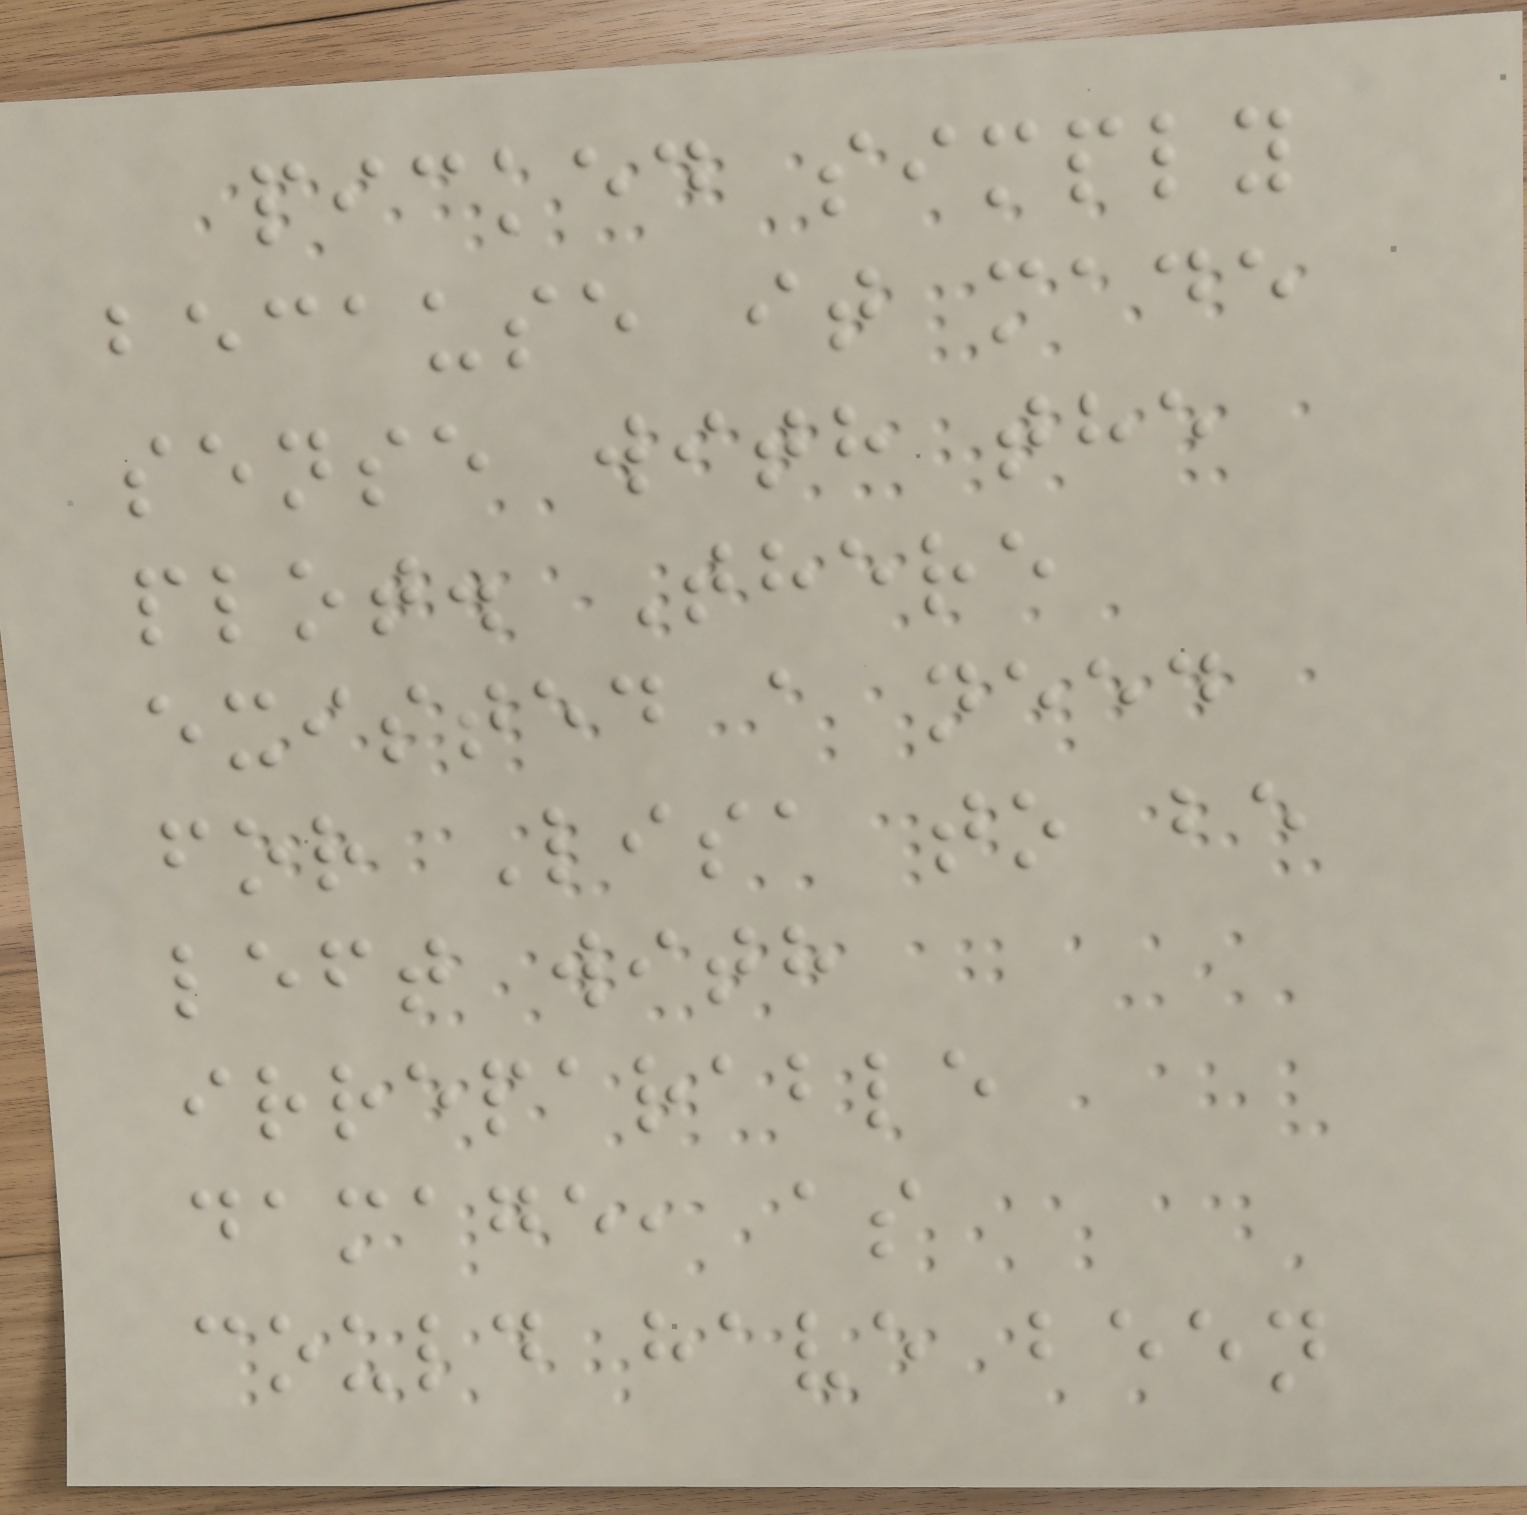picked simply
because it made
sense with the
plot. There
existed a need
for Lisa to be
left with
irreparable
damage, as
could have been
